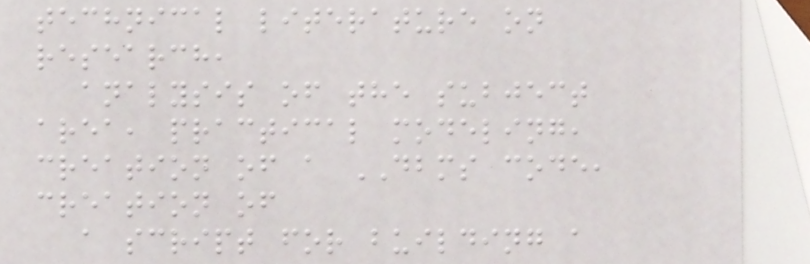technical literature on
research,
analysis of the subject
area, practical modeling,
creation of a DBMS code,
creation of
a script for building a
